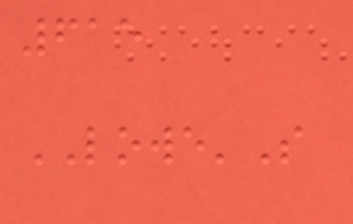615
LOWE'S
